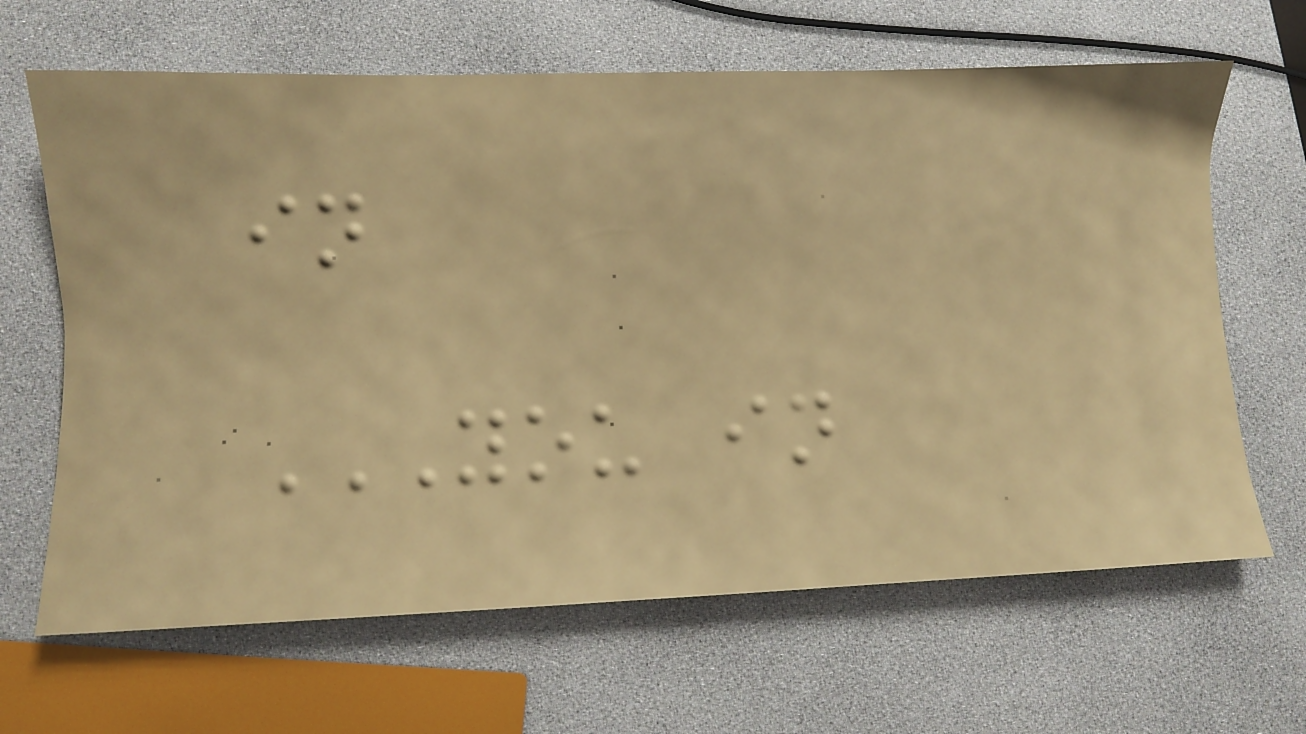in
YOU IN
